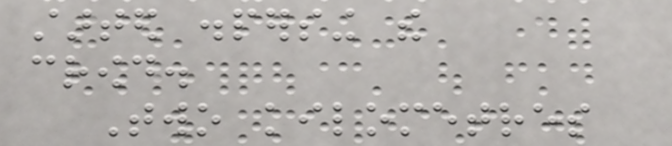started dispersing the
crowd.
Two kilometres
